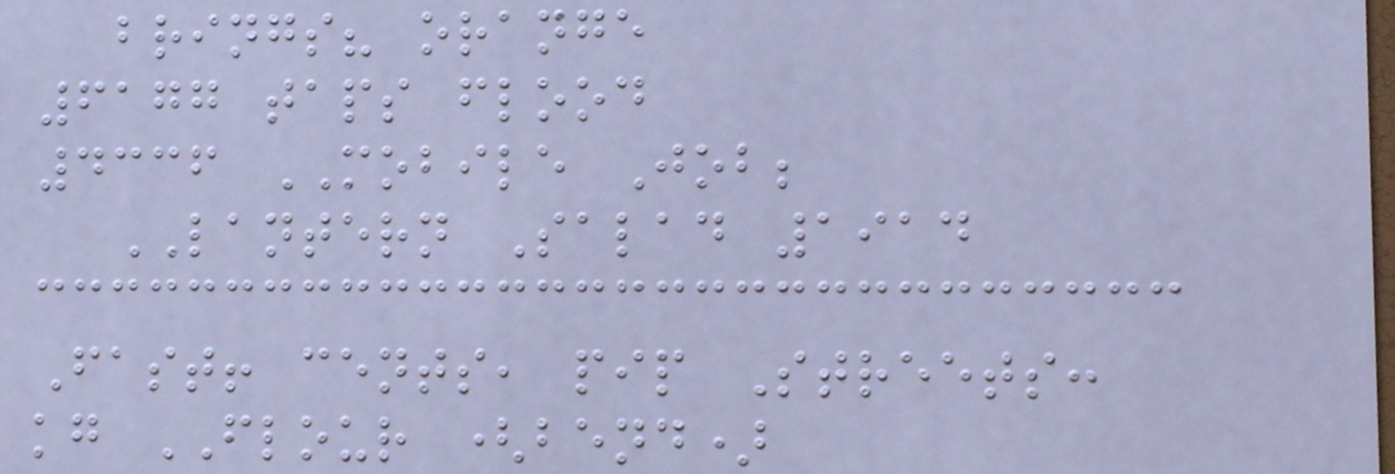brings? orange
6177 taps flood
4336 MOBILE Job;
LANTERN Salad 1914
Fast! cents, pip Streets:
kg FLOUR (bend)
